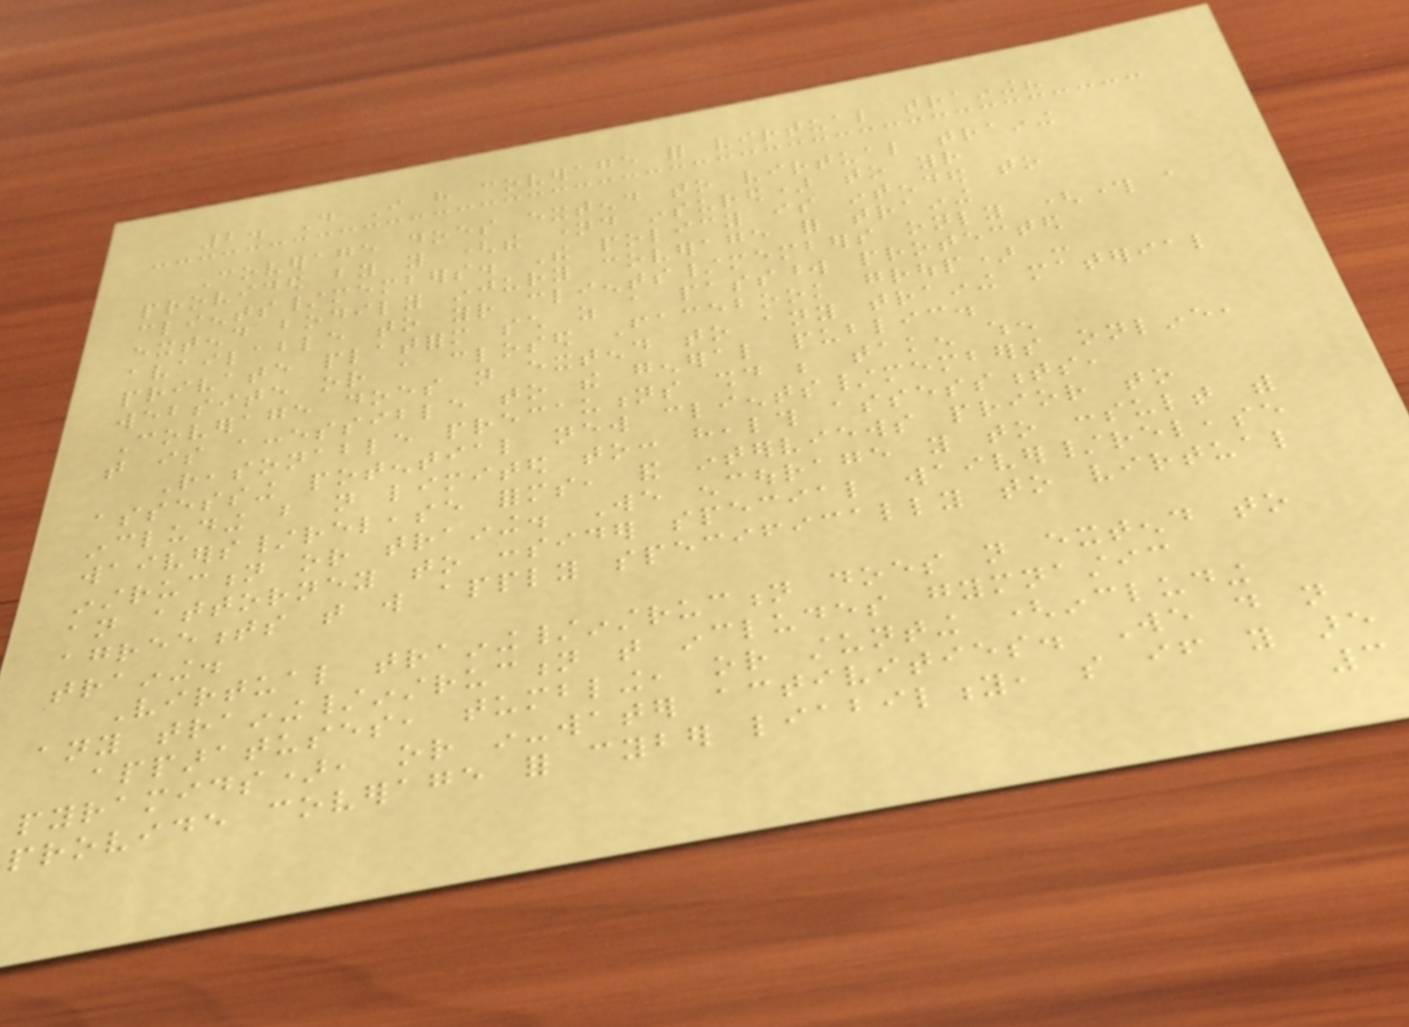2. Do I have coverage for virtual training?
Coverage does extend to virtual training
provided by you (the named insured) to your
clients/members. The policy is intended to
extend bodily injury coverage for training
available to your clients/members only (through a
private platform such as a password protected
website or a closed Facebook group) -
Coverage does not extend to any training material
that is accessible to the general public.
Reasonable precautions should be taken when
assessing potential new clients/members online,
including but not limited to: health assessments,
waivers/release forms, and interviews prior to
instruction or training. We encourage you to consult with
an attorney to consider special waiver/release
agreements that will apply specifically to virtual
training.
Virtual training/instruction does not extend to
any training/instruction that includes gymnastic
apparatuses, tumbling, or stunting (including
pyramids), or in-water activities. We do not
provide coverage for cyber liability, so if you are
3
